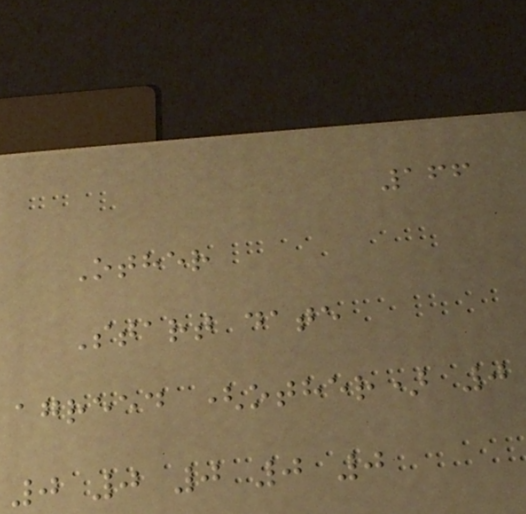166
Other
Start date
agreed (other) 0
0 0 0 0 0
